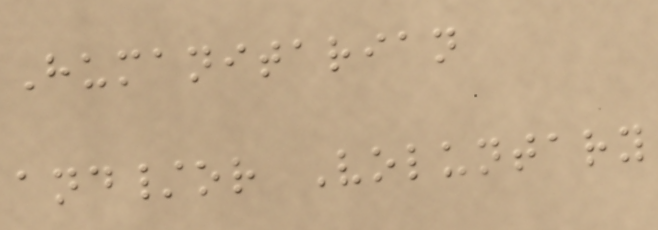Humanitarian
and/or Voluntary
